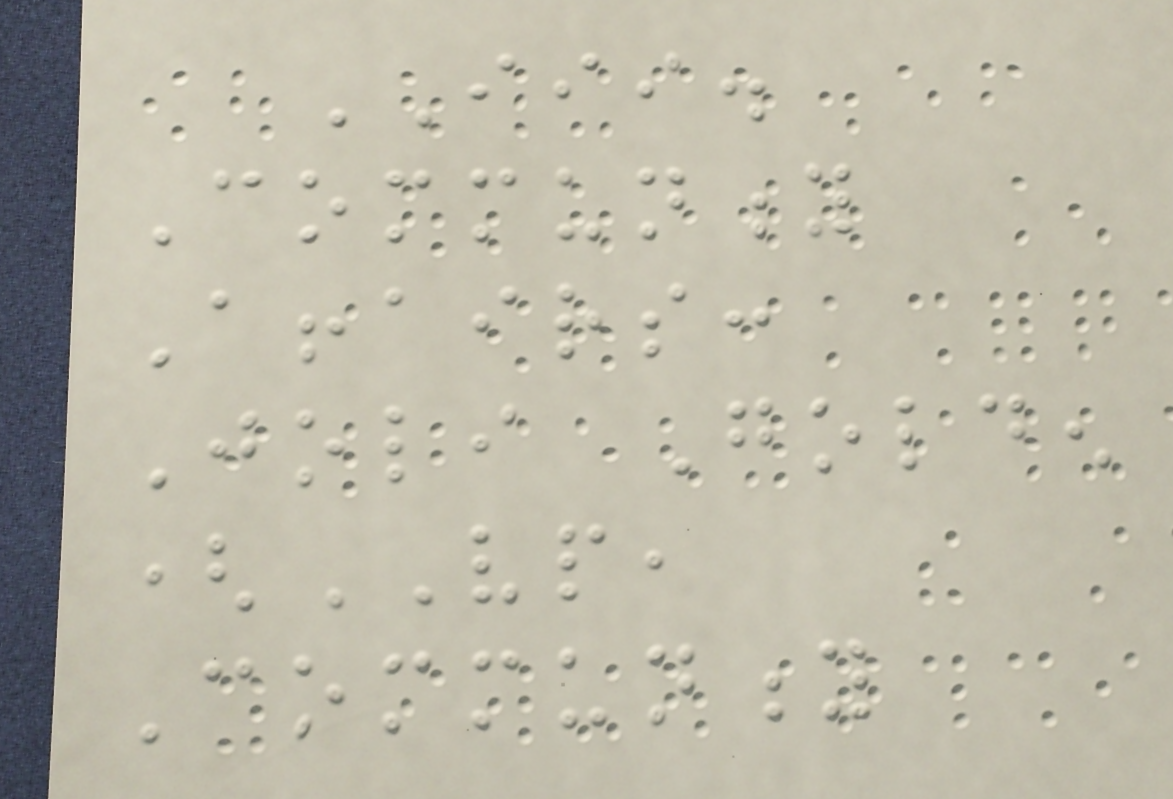III.
Community
Affairs:
Joli Golden
(VP,
Community
